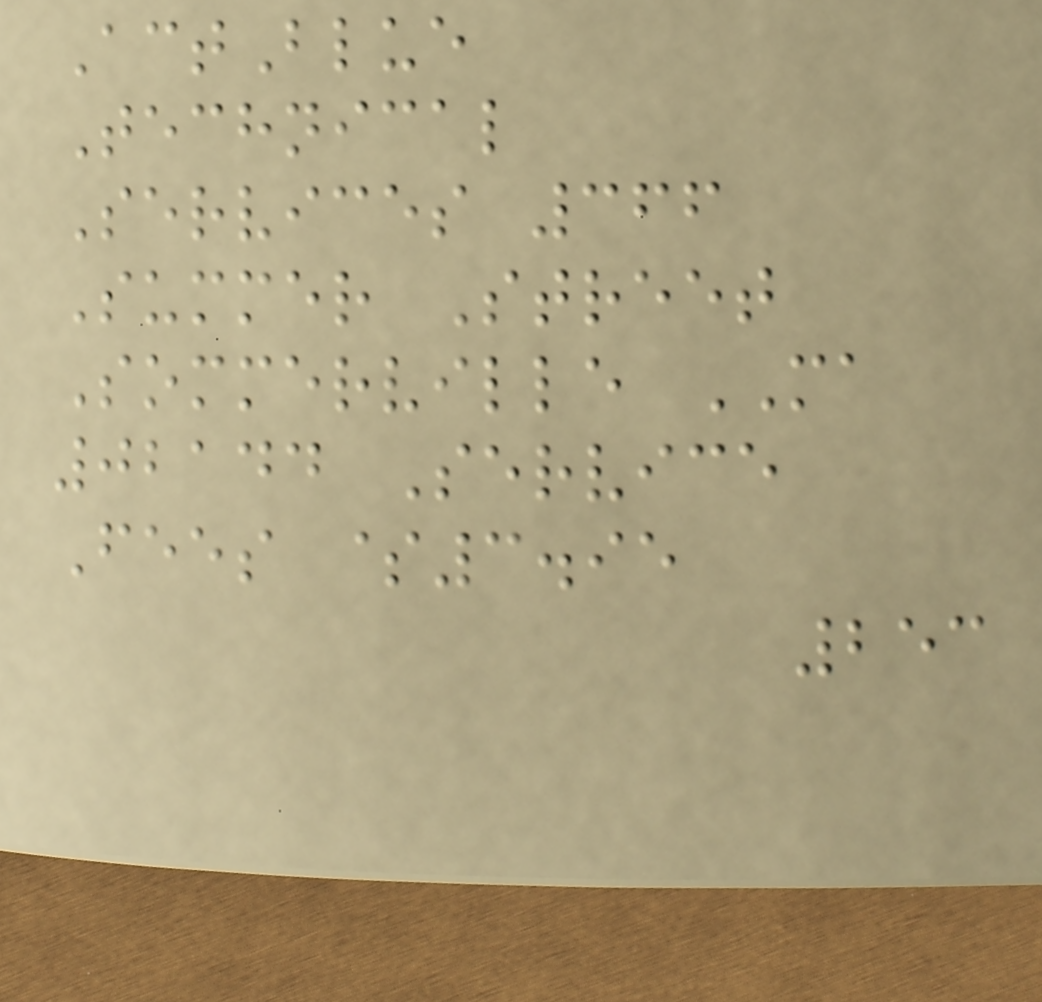ActBlue
Technical
Services 366
Summer Street
Sommerville MA
02144 Service
Fees $3.95
253
